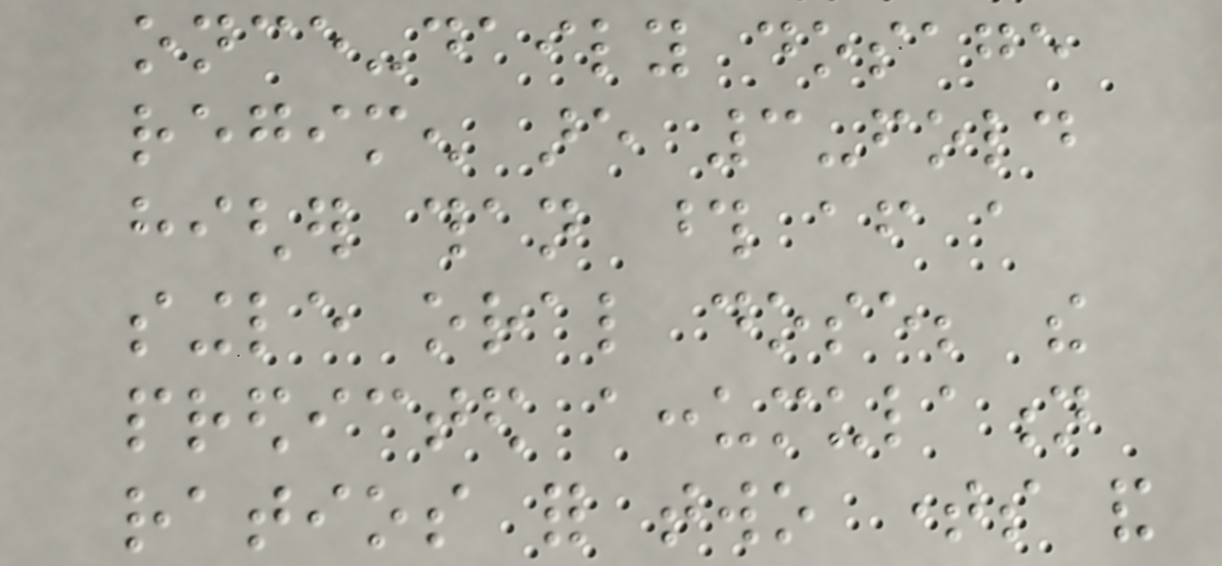once-daily dosage
regimen are 3-fold
higher than those after a
single oral dose; the
predicted accumulation
ratios for two times and
